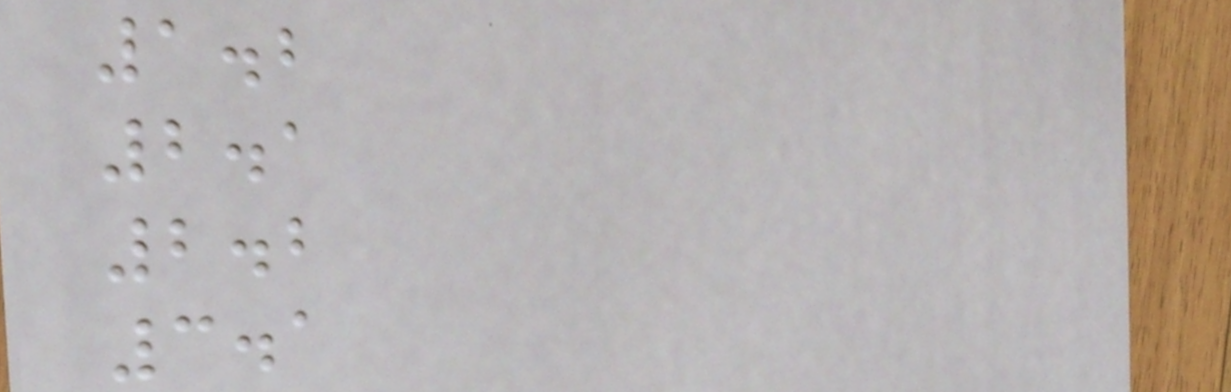1.2
2.1
2.2
3.1
